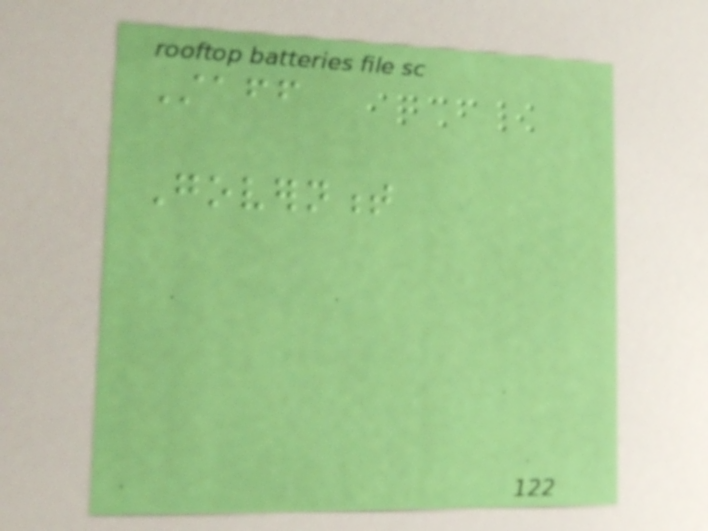Staff
Government
